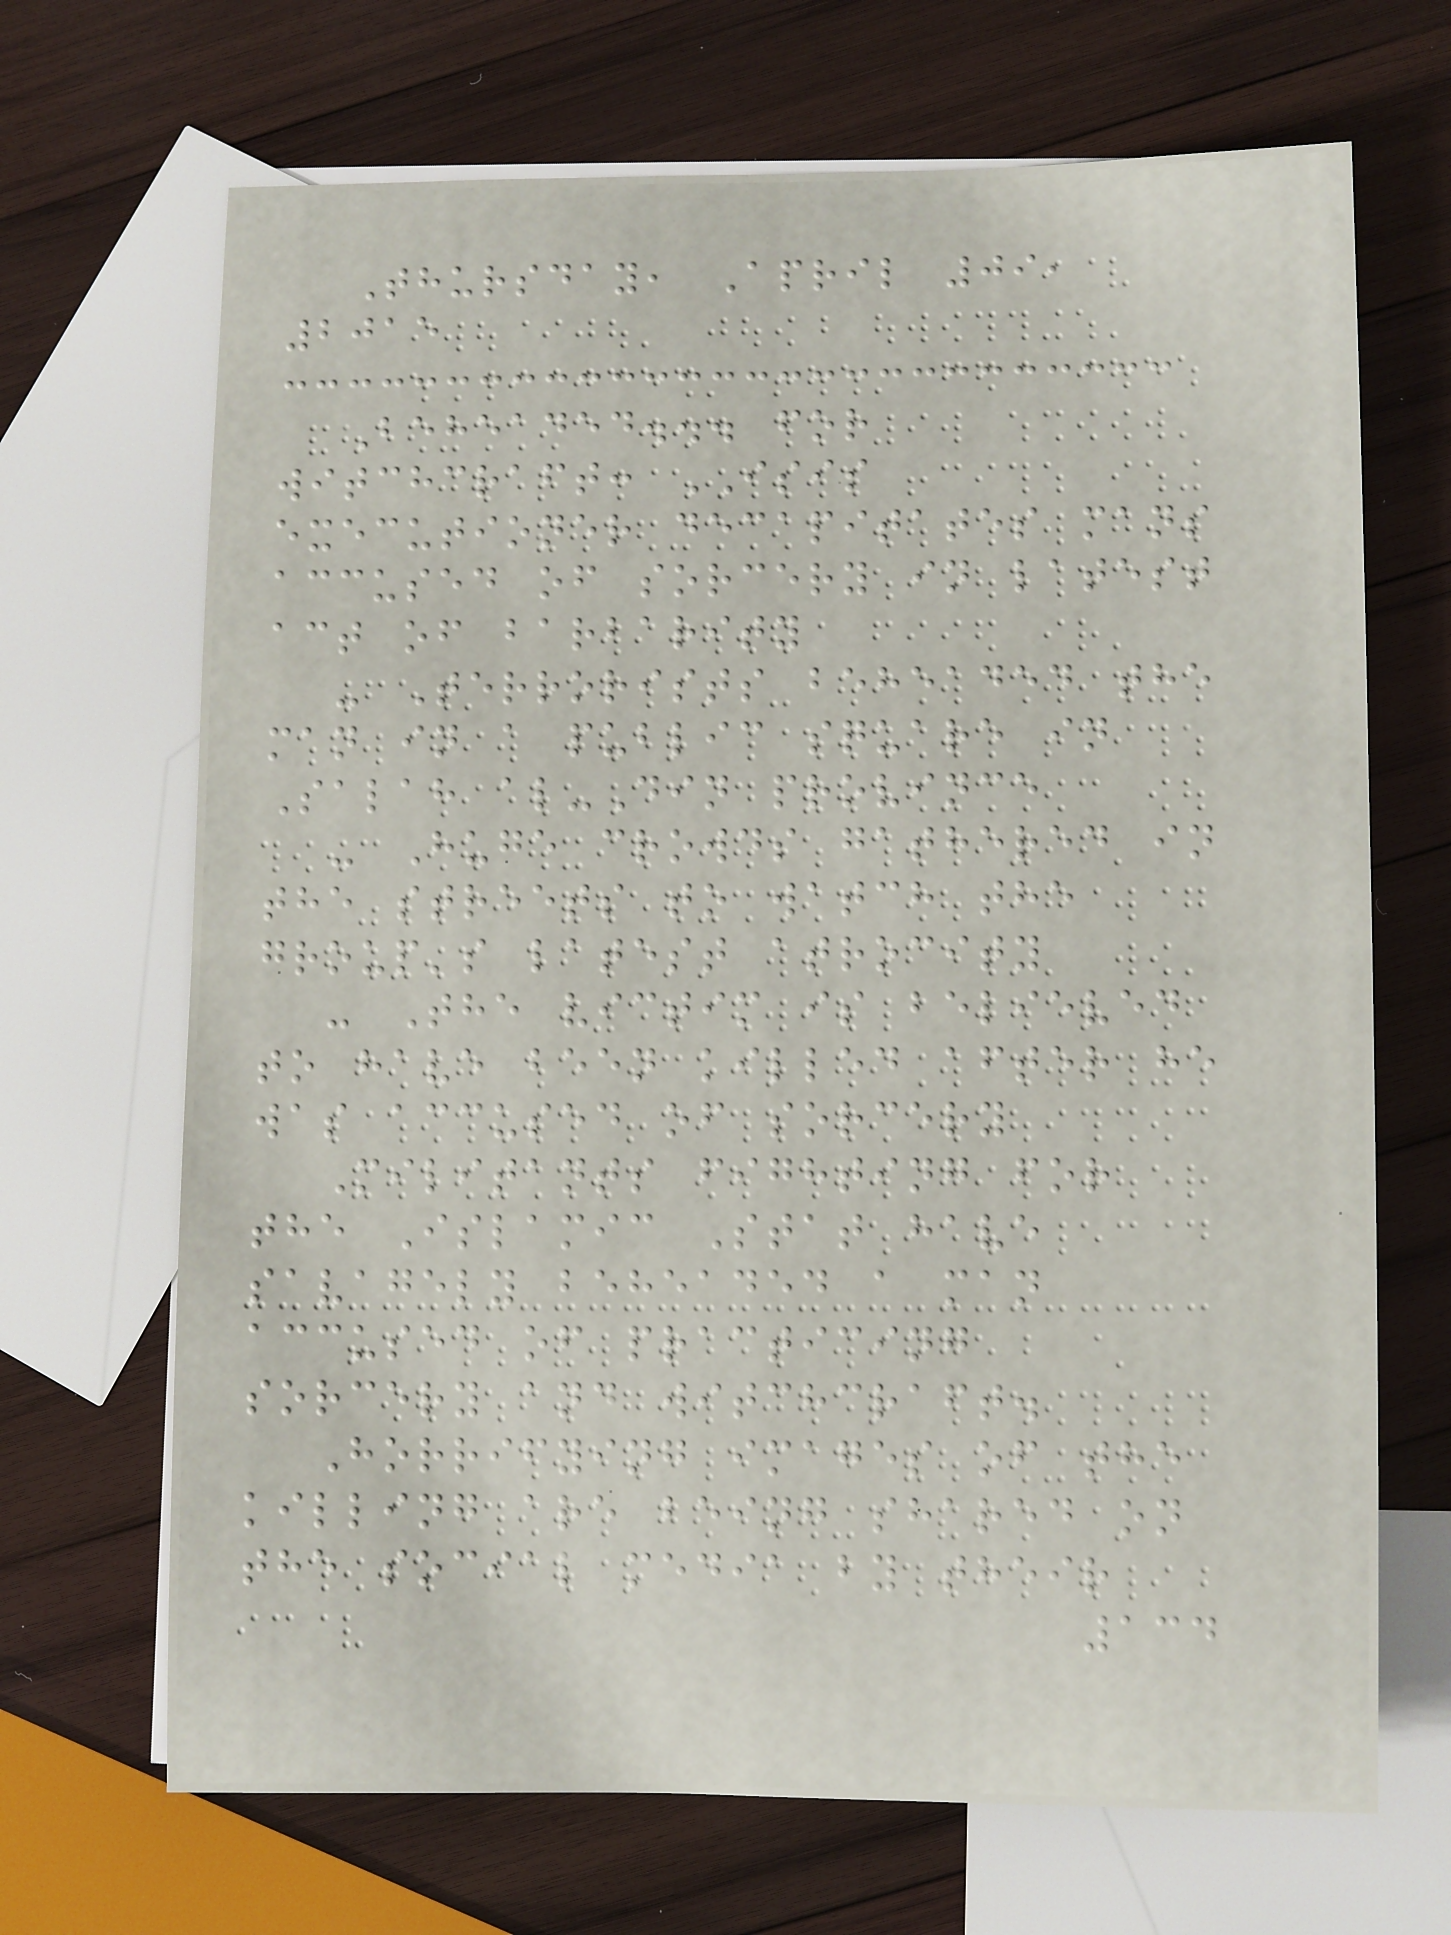Thursday, April 09,
2015
Beheaded... for
witchcraft: ISIS
executioner decapitates mans
accused of sorcery in latest
act of barbarity
- Terrorists beheaded the
man in a public square in
Salah al-Din province
- Huge crowds gathered in
the streets to watch the
group's latest atrocity
- The victim is believed
to have been killed after he
was accused of sorcery
Militants fighting for
the Islamic Stat have
savagely beheaded a man
accused of practicing
sorcery and witchcraft.
Horrifying images of the
killing are being shared on
the social media by their
134
